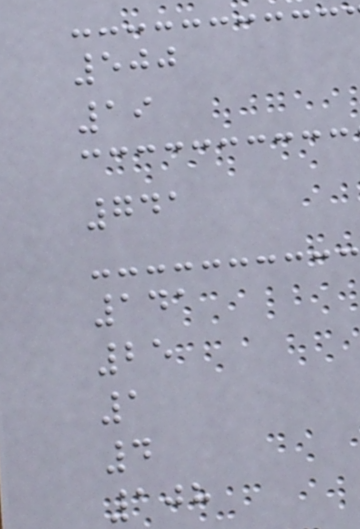500
19
741
141
25
1
4
108
